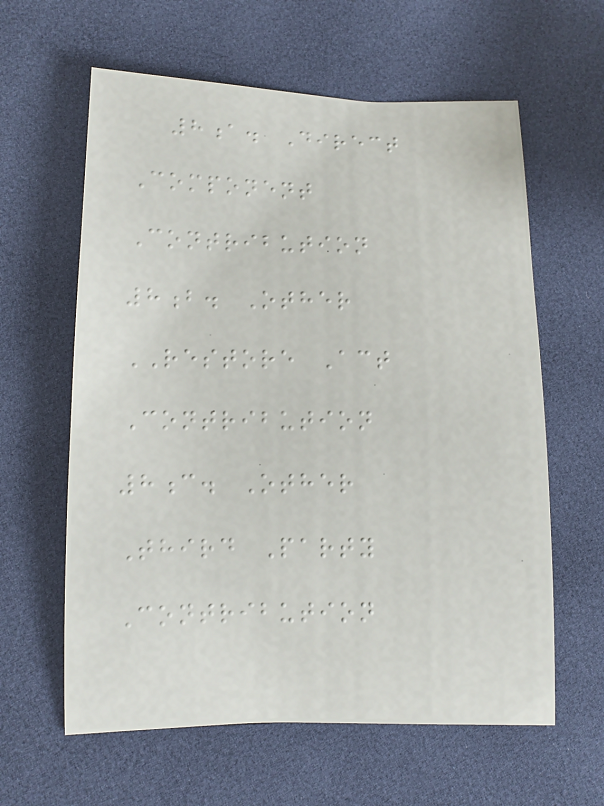8a. Direct
Component
Contribution
8b. Other
RESTORE Act
Contribution
8c. Other
Third Party
Contribution
